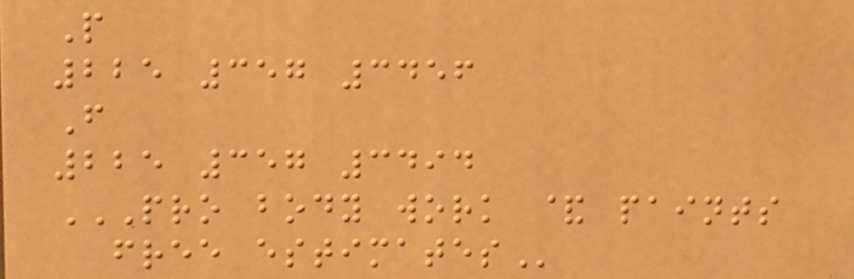P
225 357 3456
F
225 357 3494
PRO BODY WORK & PAINTS
FREE ESTIMATES
